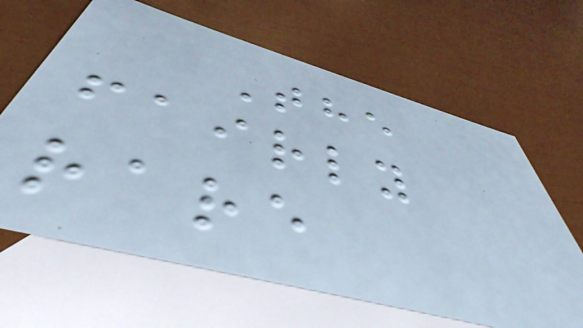The
fairly
rare
